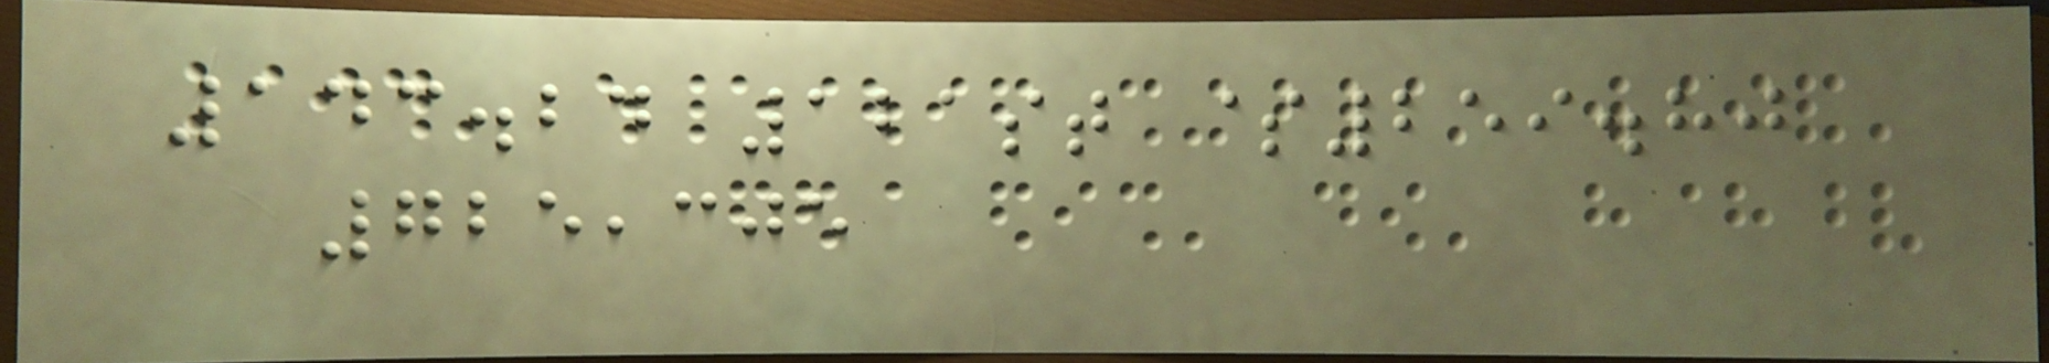143.24 121st $259.80
725,305
